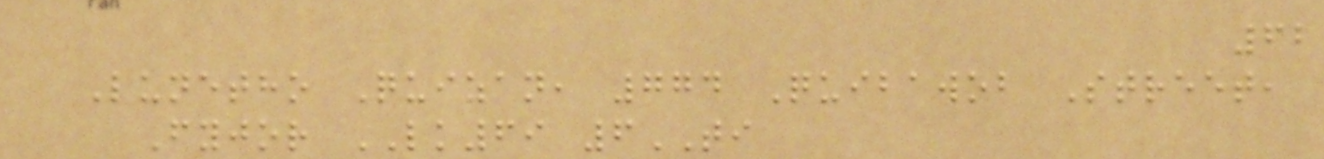62
Lunetho Quizan, 774 Quibawob Street,
Fyjor LK69 6TI
